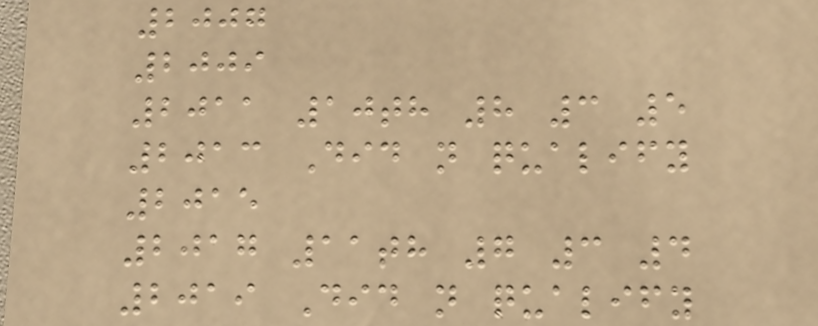2007
2009
2011 10th 8 3 5
2013 Did not qualify
2015
2017 11th 7 3 4
2019 Did not qualify
